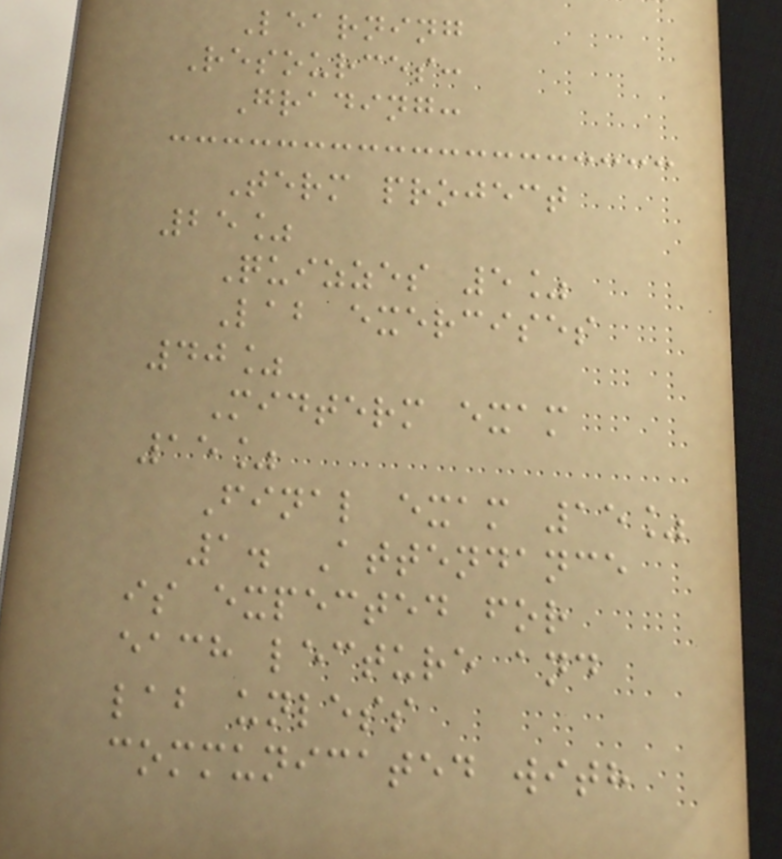Learning
Resources:
Grading:
Term project
25%
Quizzes 5%
Lab exercises
40%
Midterm exam
15%
Final exam 15%
1. Attendance
is expected for
each lecture and
lab unless
communicated with
